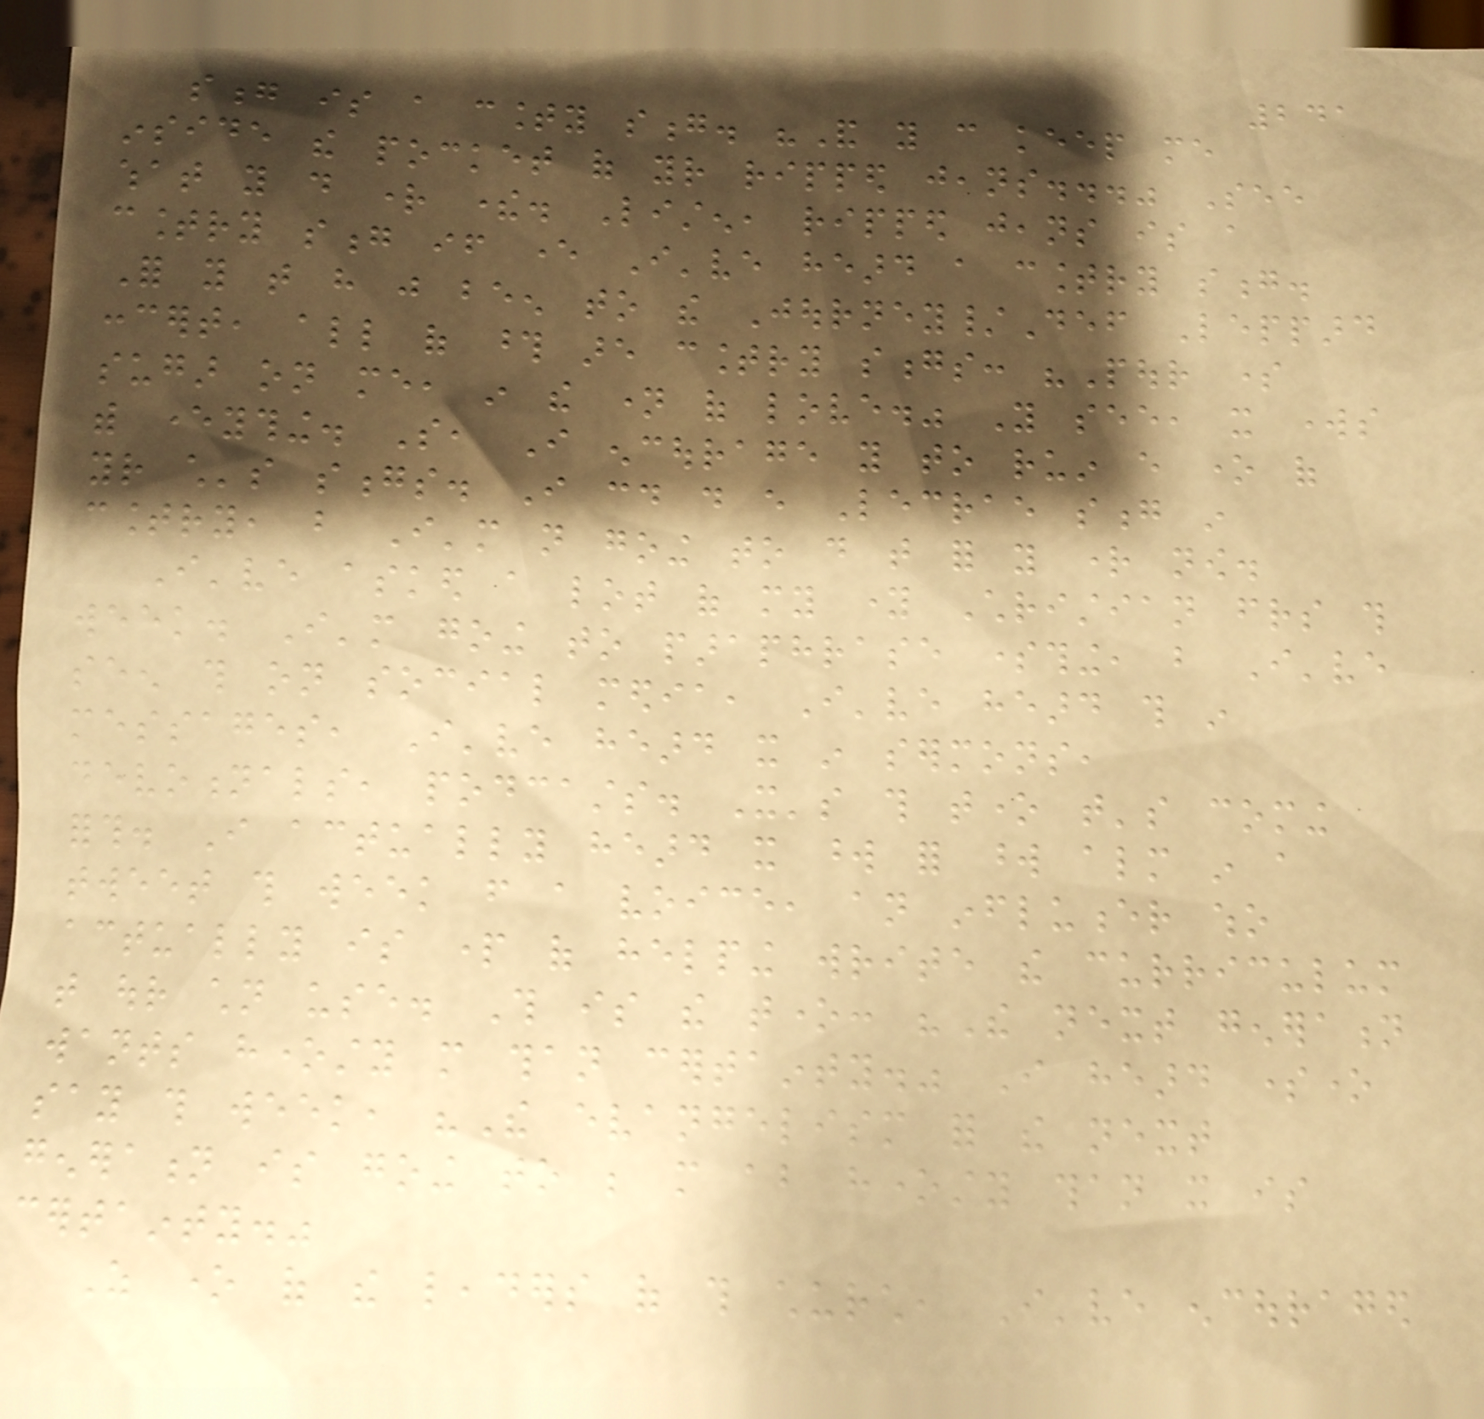241
song is a county song. "And you can keep me
inside the pocket of your ripped jeans..." See
what you do right there. Listen, ripped jeans is a
country song if ever I've heard a country song.
For you that have just been to the Journey/Def Leppard
concert, all of those are country songs: "Pour some
sugar on me, in the name of love." You see, it works
with everything. So, I encourage you to ruin every one of
your child's songs. I could do every Lecrae song in
country, but I'm not going to do that for you right now.
I've asked a lot of my young Christian friends this
week. I'm going to paraphrase something, but I've
seen this on social media, I've heard this in
messages, I've heard it in sermons,
devotionals, podcasts. It's this tone that's coming
forth. I actually heard it word for word almost in a
tweet this week from a voice, an influencer who
actually is part of helping write the curriculum
that our children use. This is the tone: "The next generation
wants honesty more than certainty." I heard someone
say this week, "The evangelism for the next
generation is going to be more about honesty than it is
certainty."
As one of the leaders of this church, I've encouraged
